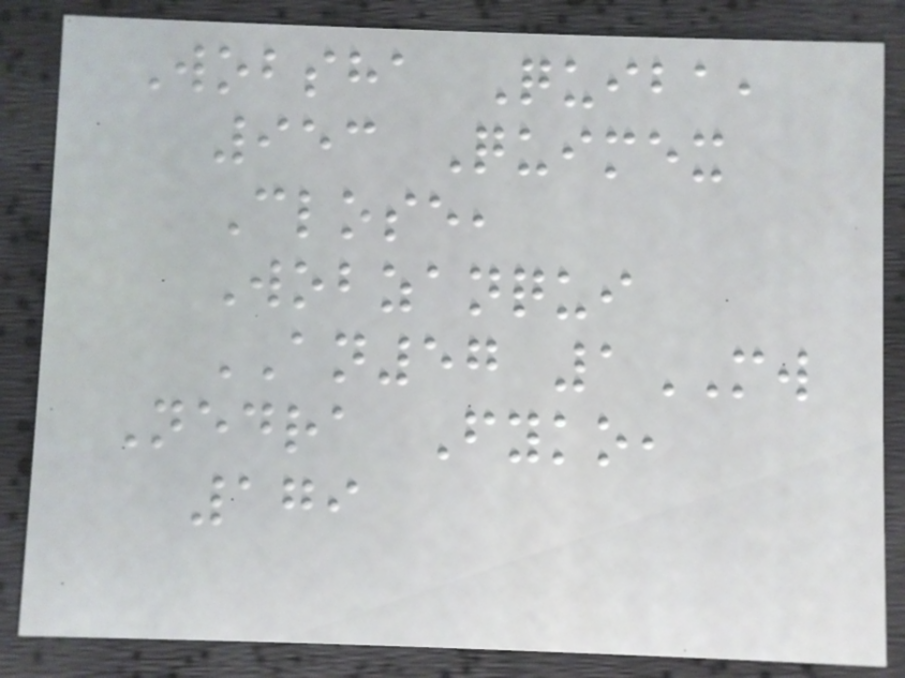Wobsha Quiba,
953 Quimex
Close,
Wobzanqui
AN57 1MW
Nedra Fyko,
179
